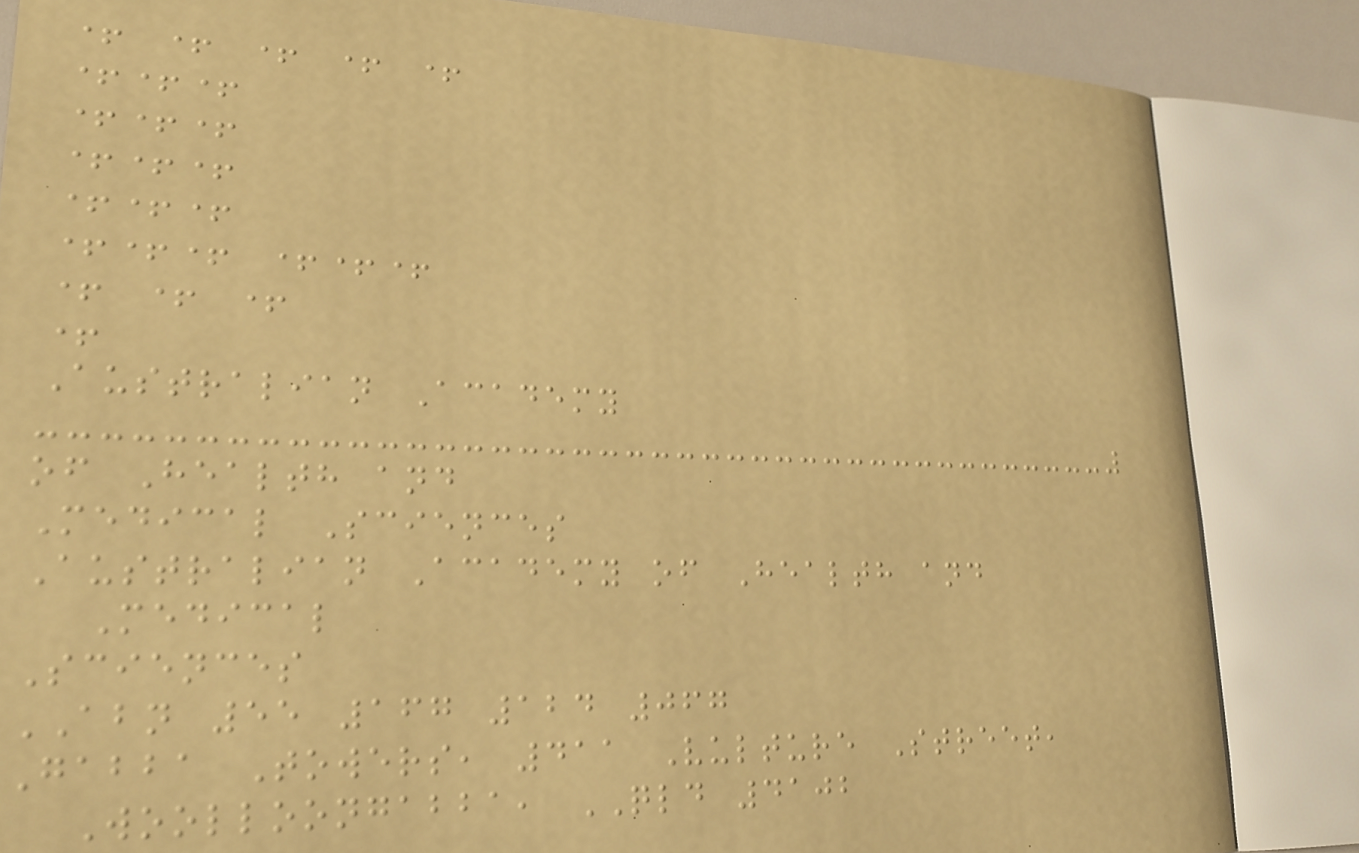+ + + + +
+++
+++
+++
+++
+++ +++
+ + +
+
Australian Academy
of Health and
Medical Sciences
Australian Academy of Health and
Medical
Sciences
ABN 55 167 124 067
Gabba Towers, 411 Vulture Street,
Woolloongabba, QLD 4102
